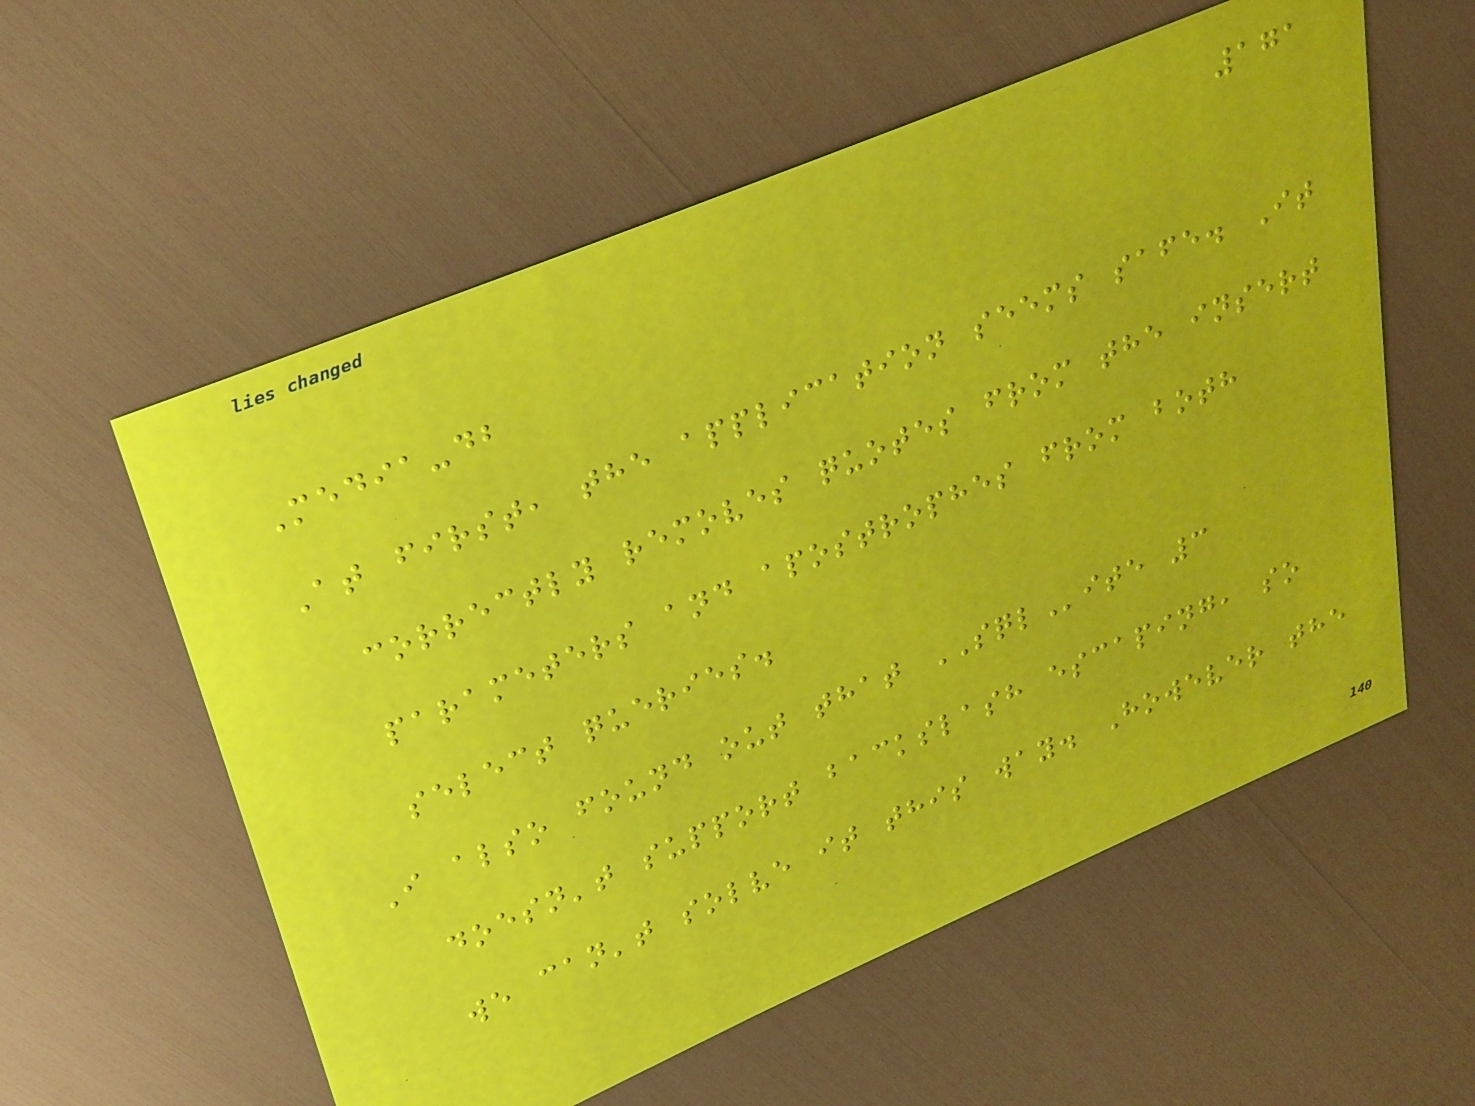171
Media-db
At first, the application seems safe. It
correctly removes quotes from the insert
parameters and apostrophes from both
select queries.
I also found out that SQLite 3
doesn't support backslash escaping, so
we can't solve it this way. However the
